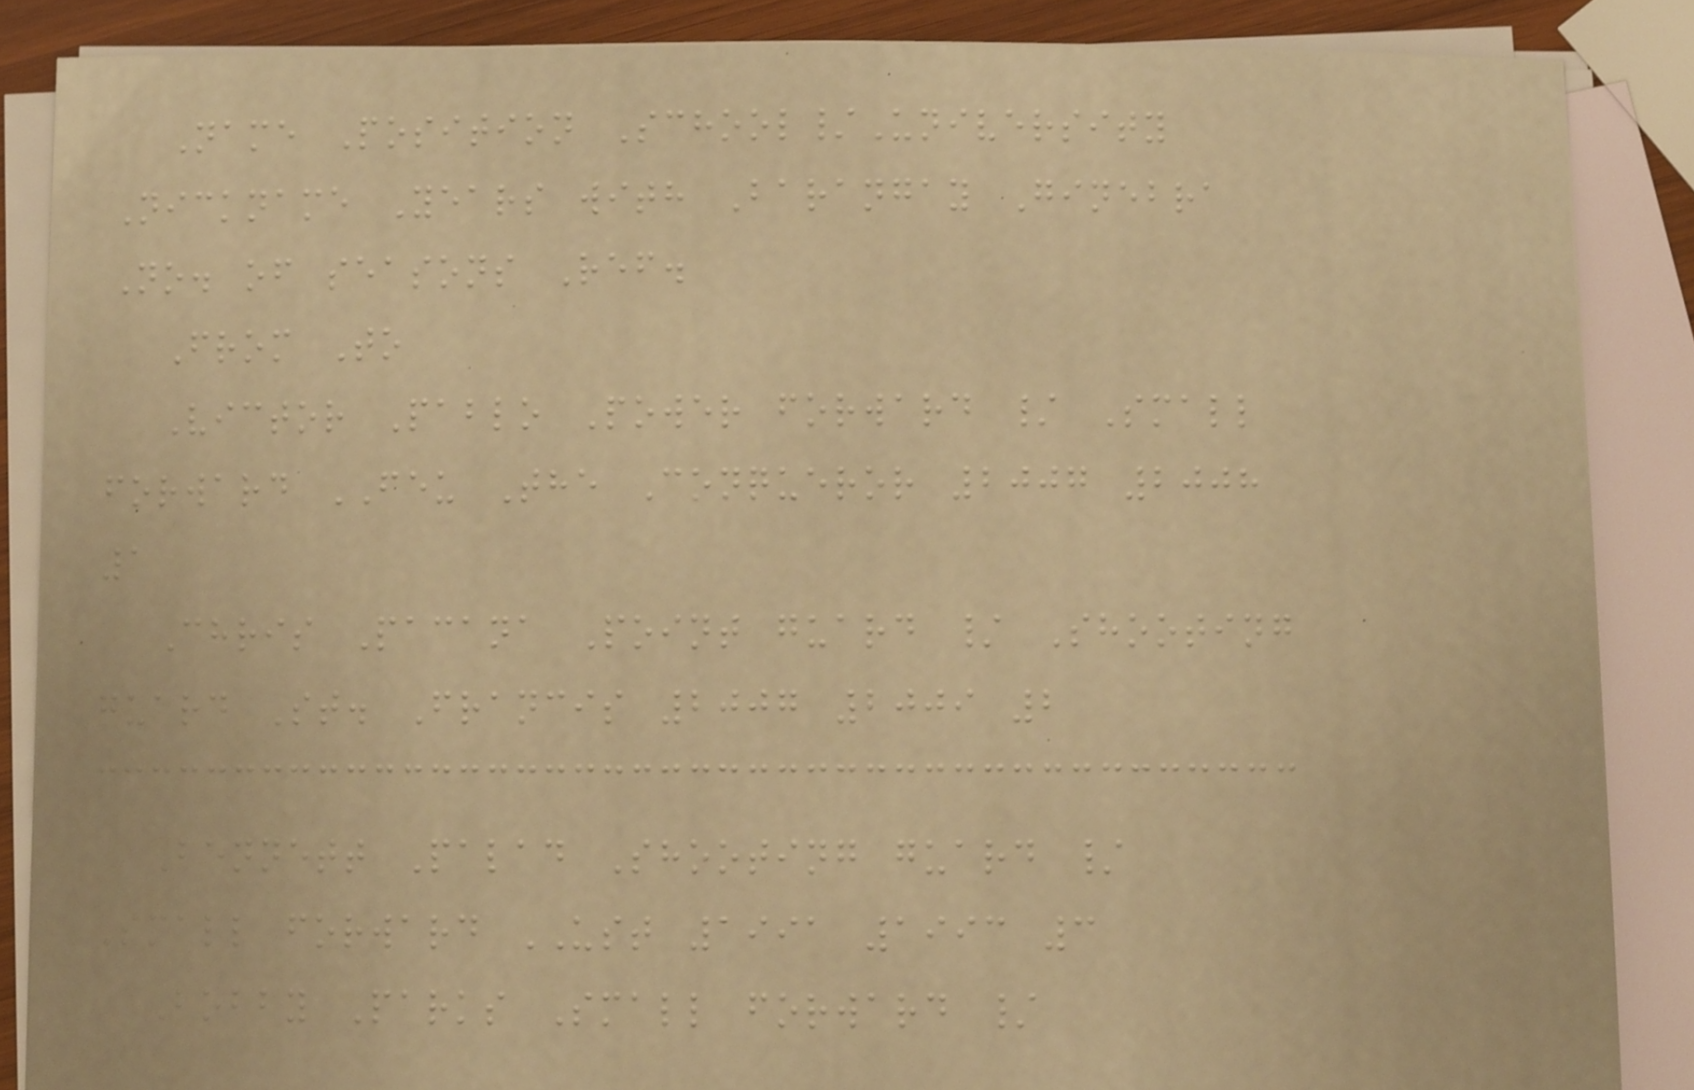Name Position School/University
Nickname Years with Barangay Ginebra
No. of seasons Ref.
From To
Victor Pablo Power forward / Small
forward FEU The Conqueror 2007 2008
1
Chris Pacana Point guard / Shooting
guard St. Francis 2007 2009 2
Bennett Palad Shooting guard /
Small forward UST 1991 1993 3
Bobby Parks Small forward /
